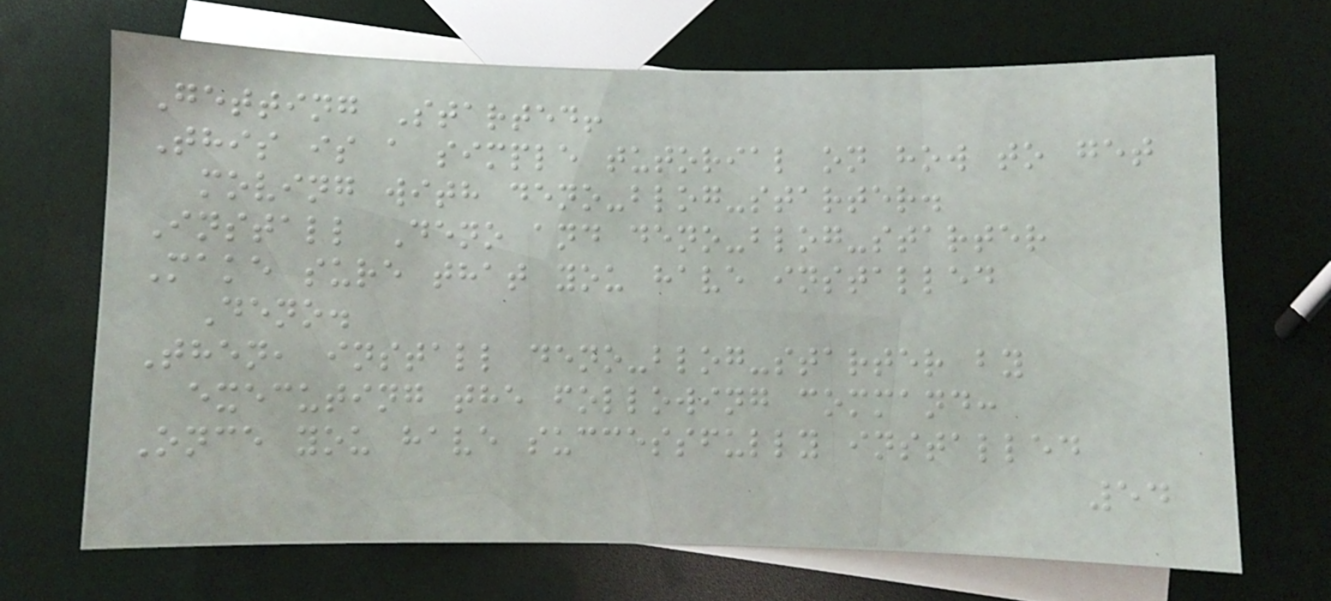Getting Started!
This is a simple tutorial on how to get
moving with deno-blog-starter.
Install Deno and deno-blog-starter
Make sure that you have installed
Deno.
Then, install deno-blog-starter by
executing the following command:
Once you have successfully installed
54
